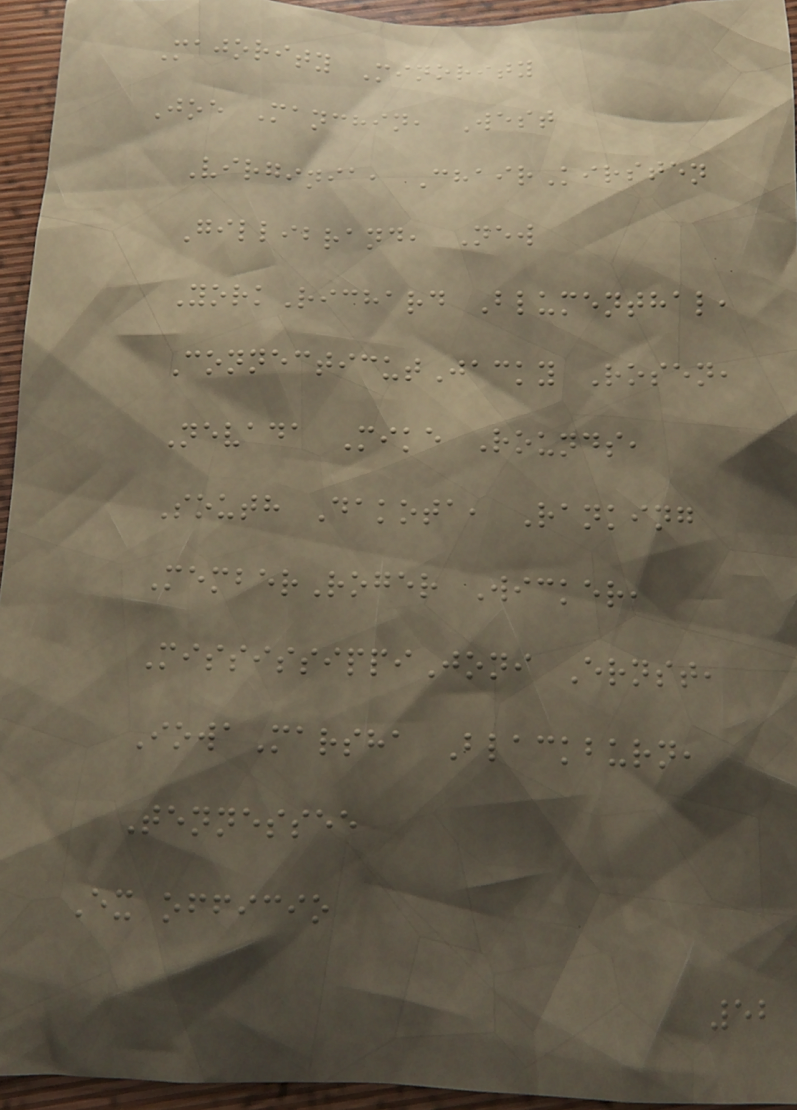Majority Minority
Joe Manchin, West
Virginia, ChairKirsten
Gillibrand, New
YorkRichard Blumenthal,
ConnecticutJacky Rosen,
Nevada Mike Rounds,
South Dakota, Ranking
MemberRoger Wicker,
MississippiJoni Ernst,
IowaMarsha Blackburn,
Tennessee
Ex officio
52
